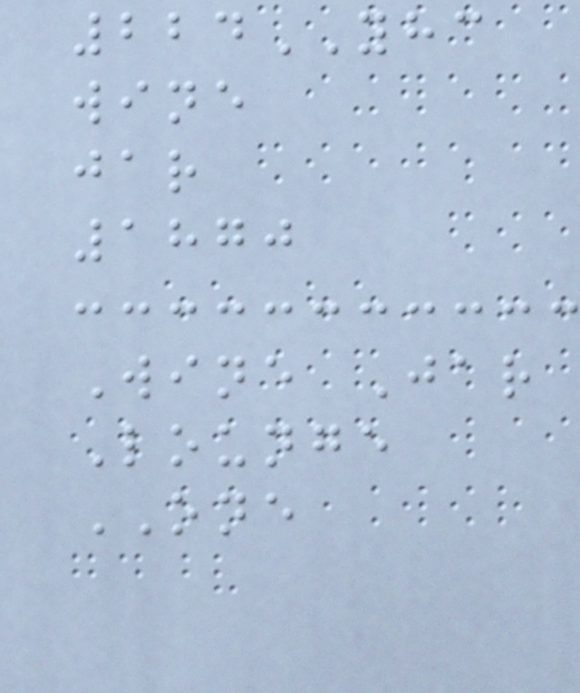224YHC
wine
jar
1870
Wine Jar
Lounge
ONE
